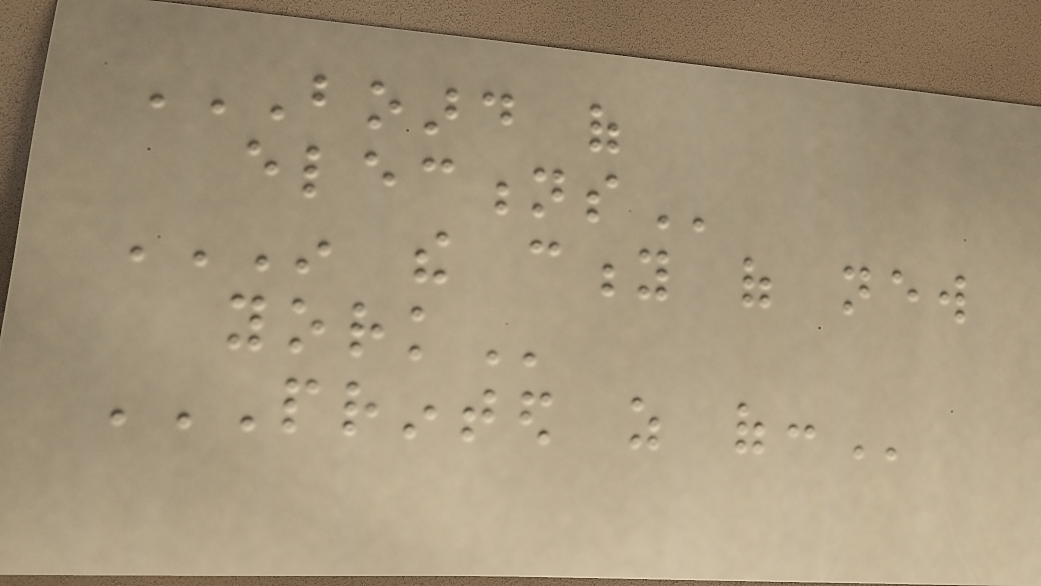BOARD OF
ELECTIONS
IN THE CITY OF NEW
YORK
PRINTED AS OF:
